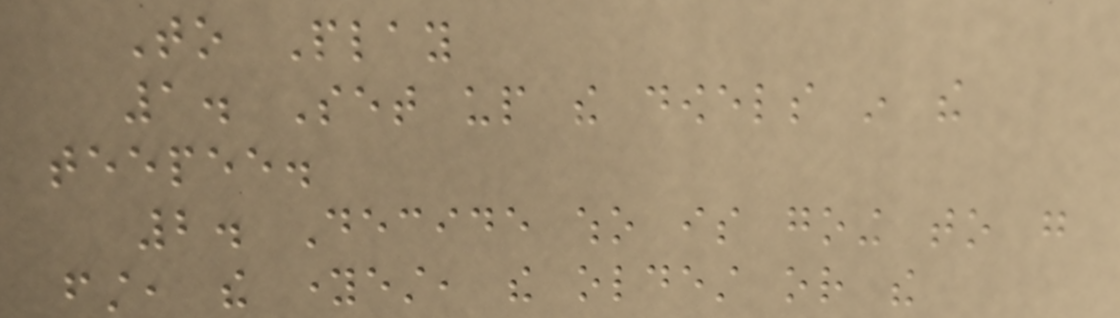To Play
1. Set up the dowels in the
teepee.
2. Decide who is going to go
first, the youngest, the oldest or the
